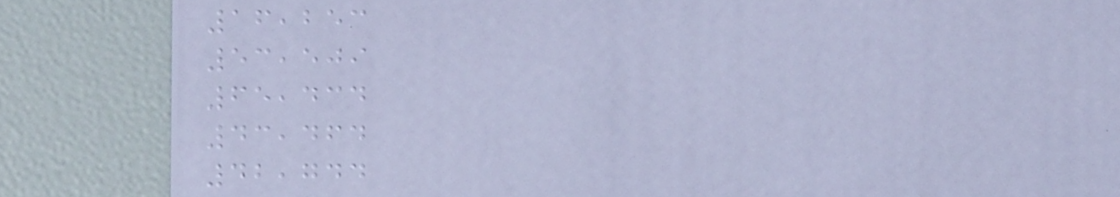16,253
53,509
65,434
43,464
42,744
